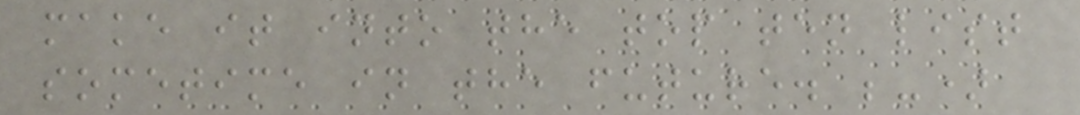make it into the top ten list
sometime in the future. ;-)
